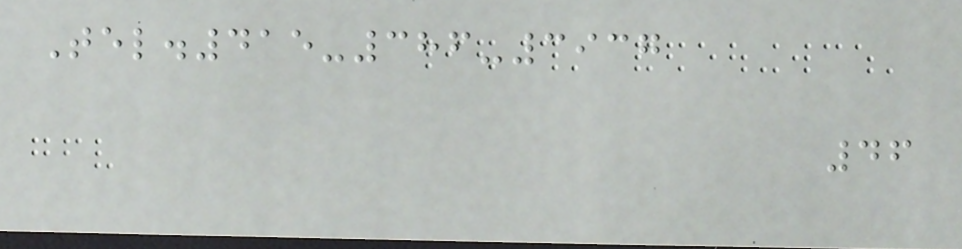Tel.415-386-3937
46
